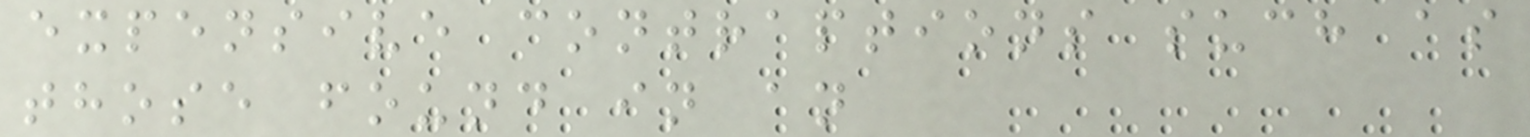expensive contraptions such as
those found in an
